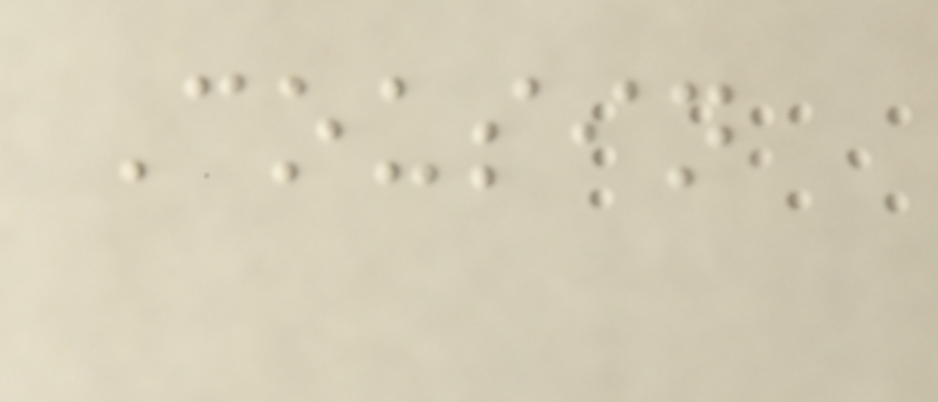Cousin
